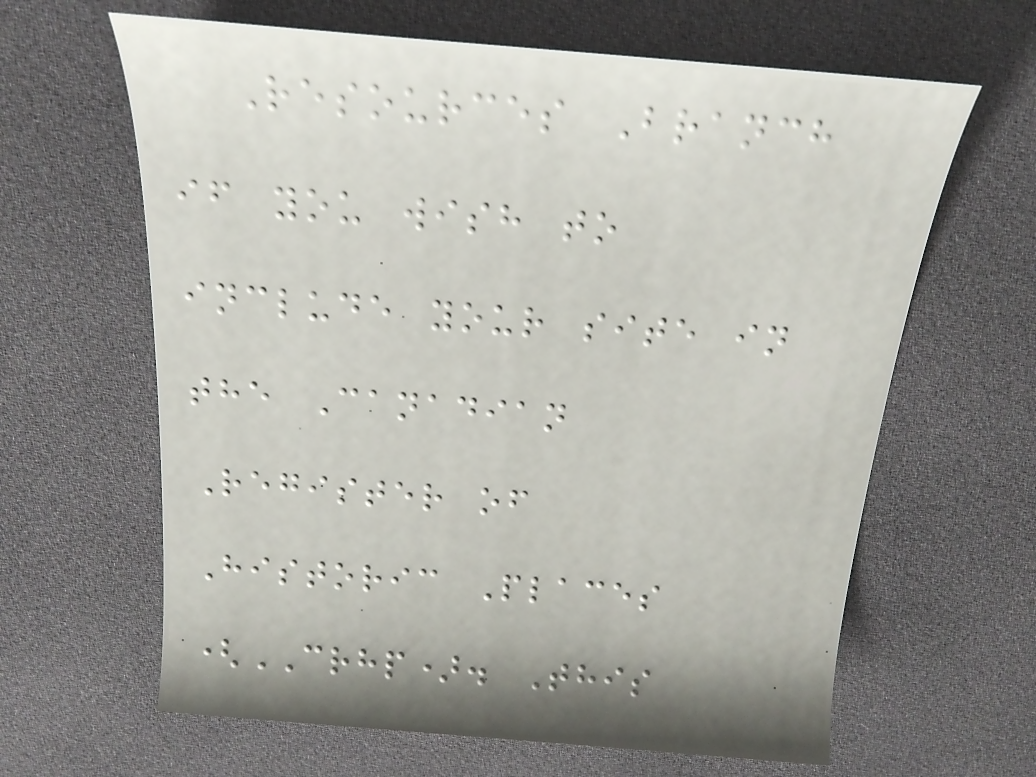Resources Branch
if you wish to
include your site in
the Canadian
Register of
Historic Places
(CRHP). This
